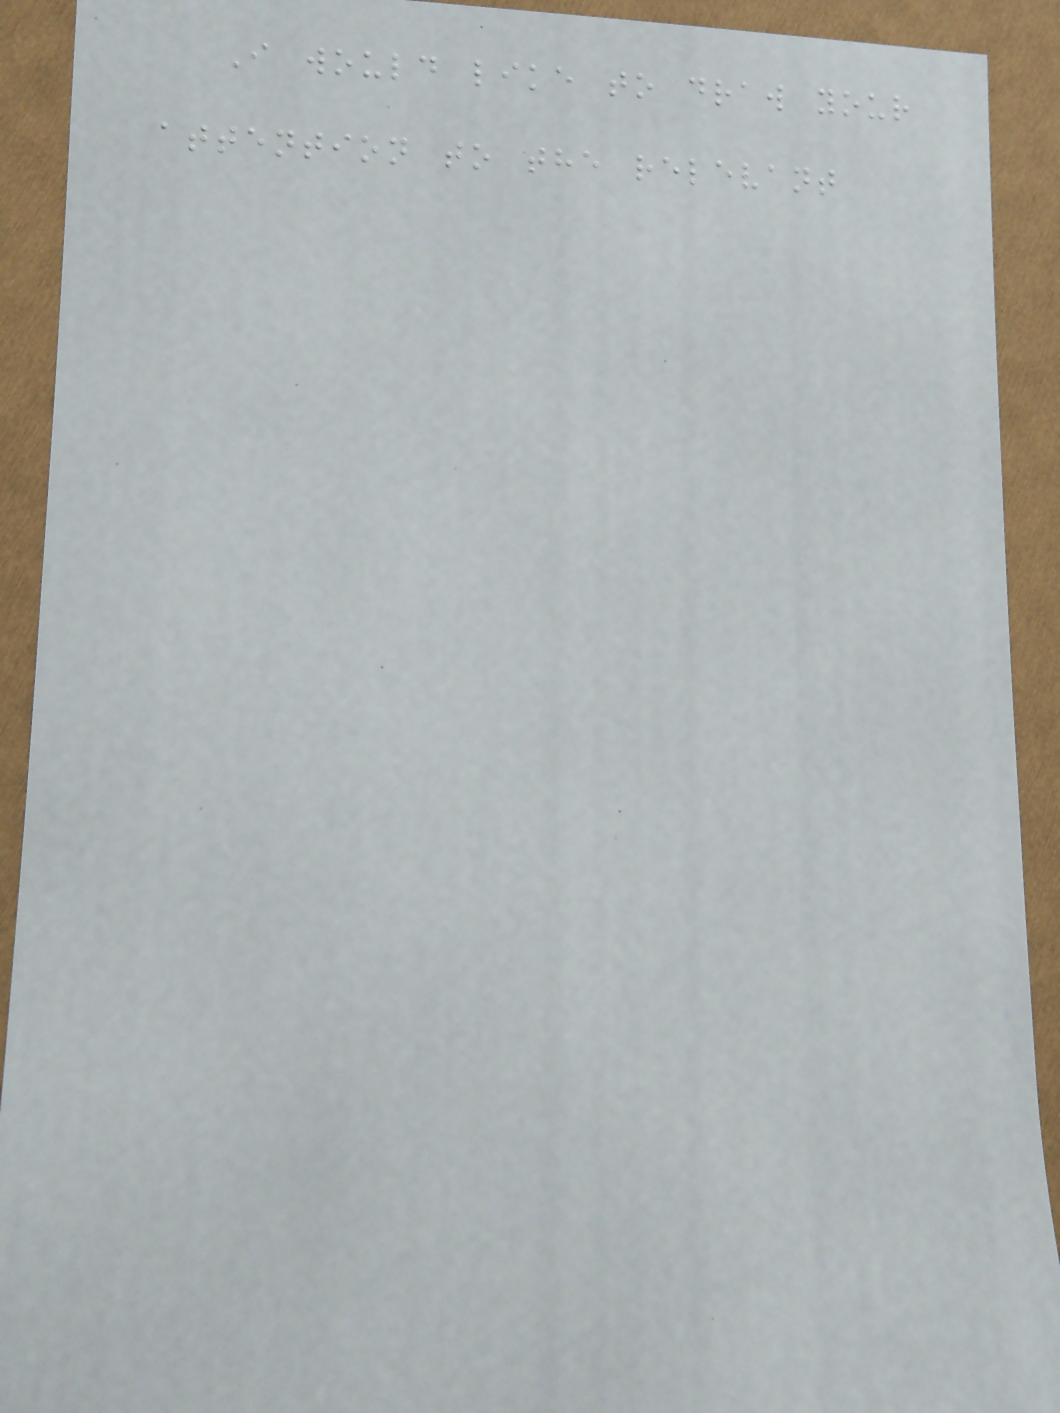I would like to draw your
attention to the relevant
